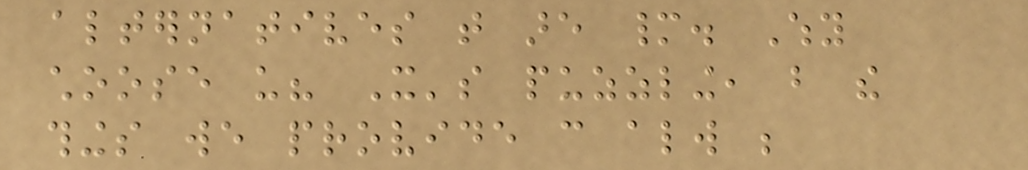alternatives that are many. Why
choose us? It's puzzling, but the
things we provide can always be
